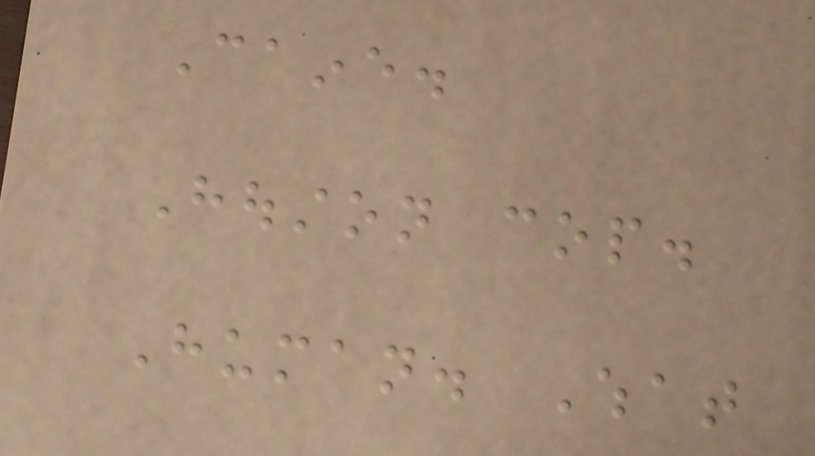Caine.
Houston cop.
Human. What
